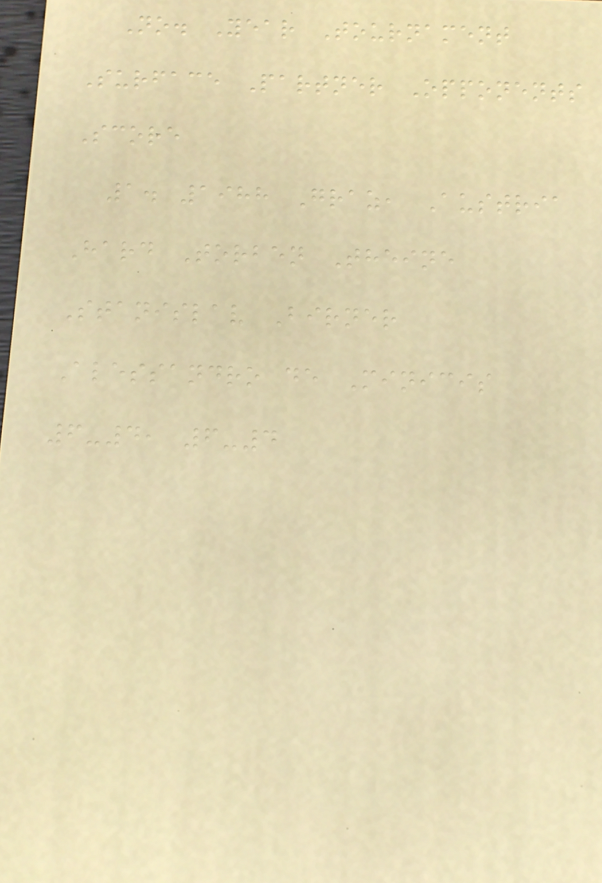No. Year Tournament
Surface Partner Opponents
Score
1. 1988 Graz, Austria
Hard Torben Theine
Stanislav Birner
Alessandro de Minicis
6-4, 6-4
